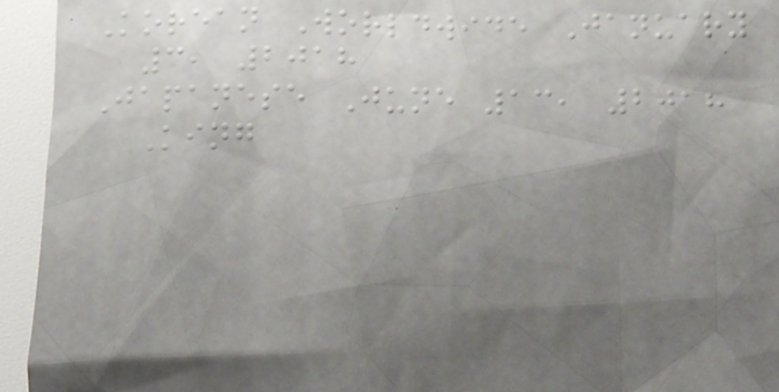Korean Worldwide January
3, 2018
Japanese June 13, 2018
King
